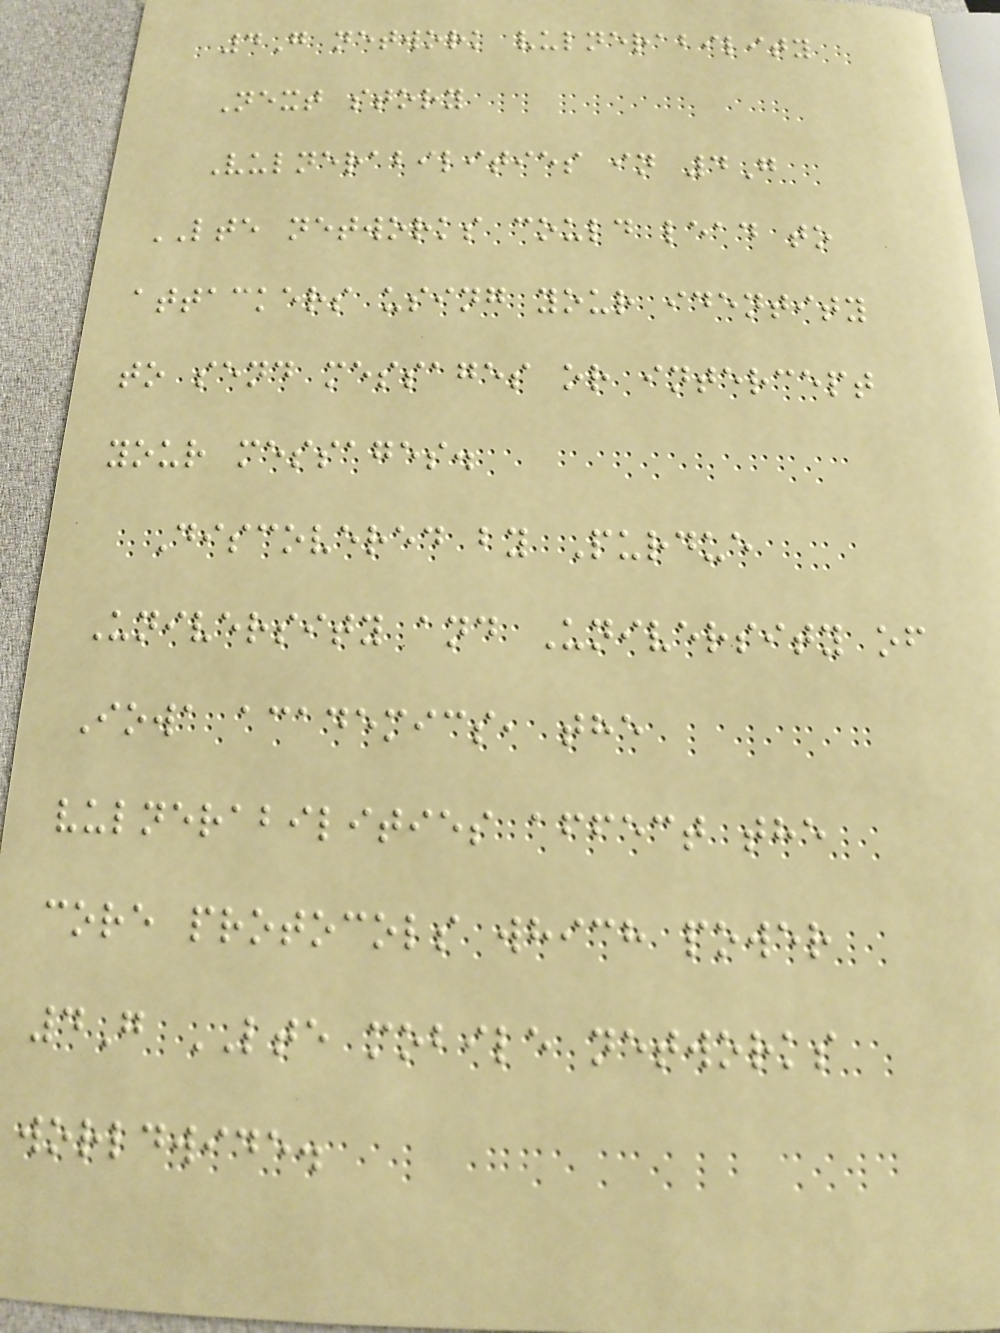4G network vulnerability
Next story
Vulnerabilities in 4G
LTE networks could lead to
attackers using your identity
to send messages or intercept
your messages.
Discovered by Purdue
University and University of
Iowa academics, the
vulnerabilities affect the
core protocols which power
4G LTE mobile networks
worldwide.
